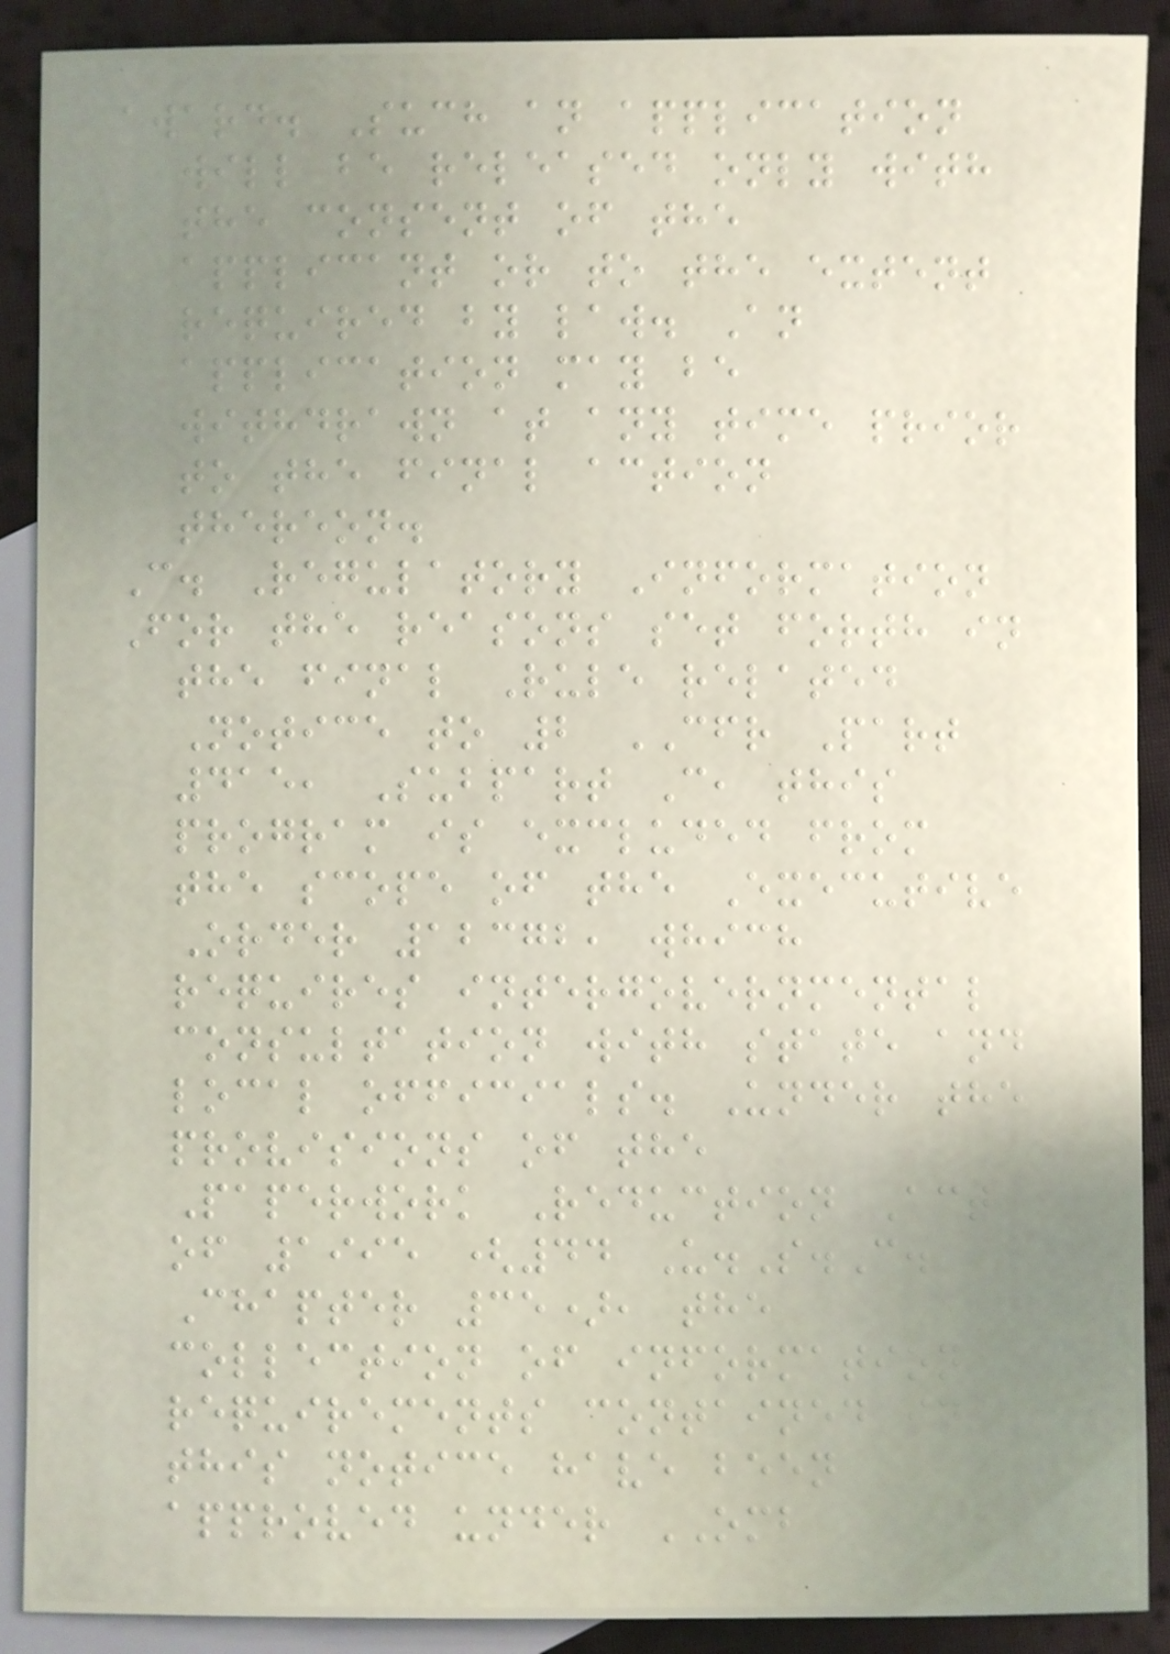award. Such an application
will be released only with
the consent of the
applicant or to the extent
required by law. An
application may be
withdrawn at any time prior
to the final action
thereon.
C. Regulatory Information
For the reasons set forth in
the final Rule related
Notice to 2 CFR Part
415, Subpart C, this
program is excluded from
the scope of the Executive
Order 12372, which
requires intergovernmental
consultation with state and
local officials. Under the
provisions of the
Paperwork Reduction Act
of 1995 (44 U.S.C.
Chapter 35), the
collection of information
requirements contained in
this notice have been
approved under OMB
